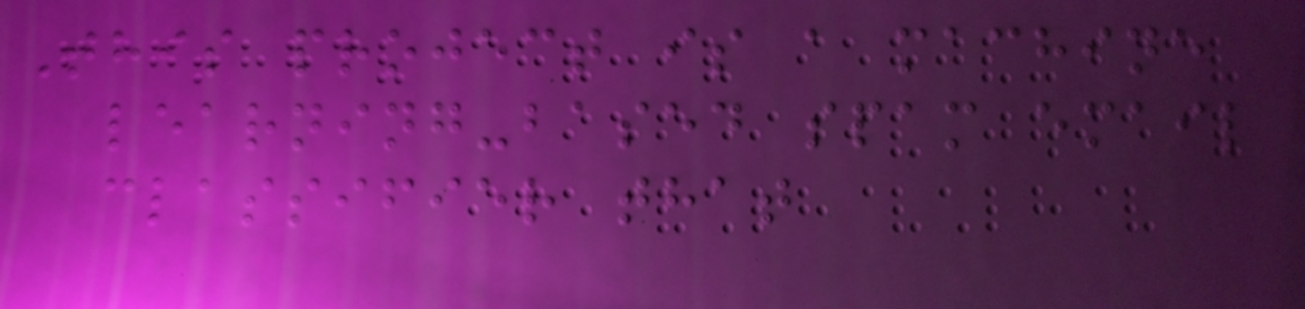This project is a machine
learning-based spam email
classifier that
